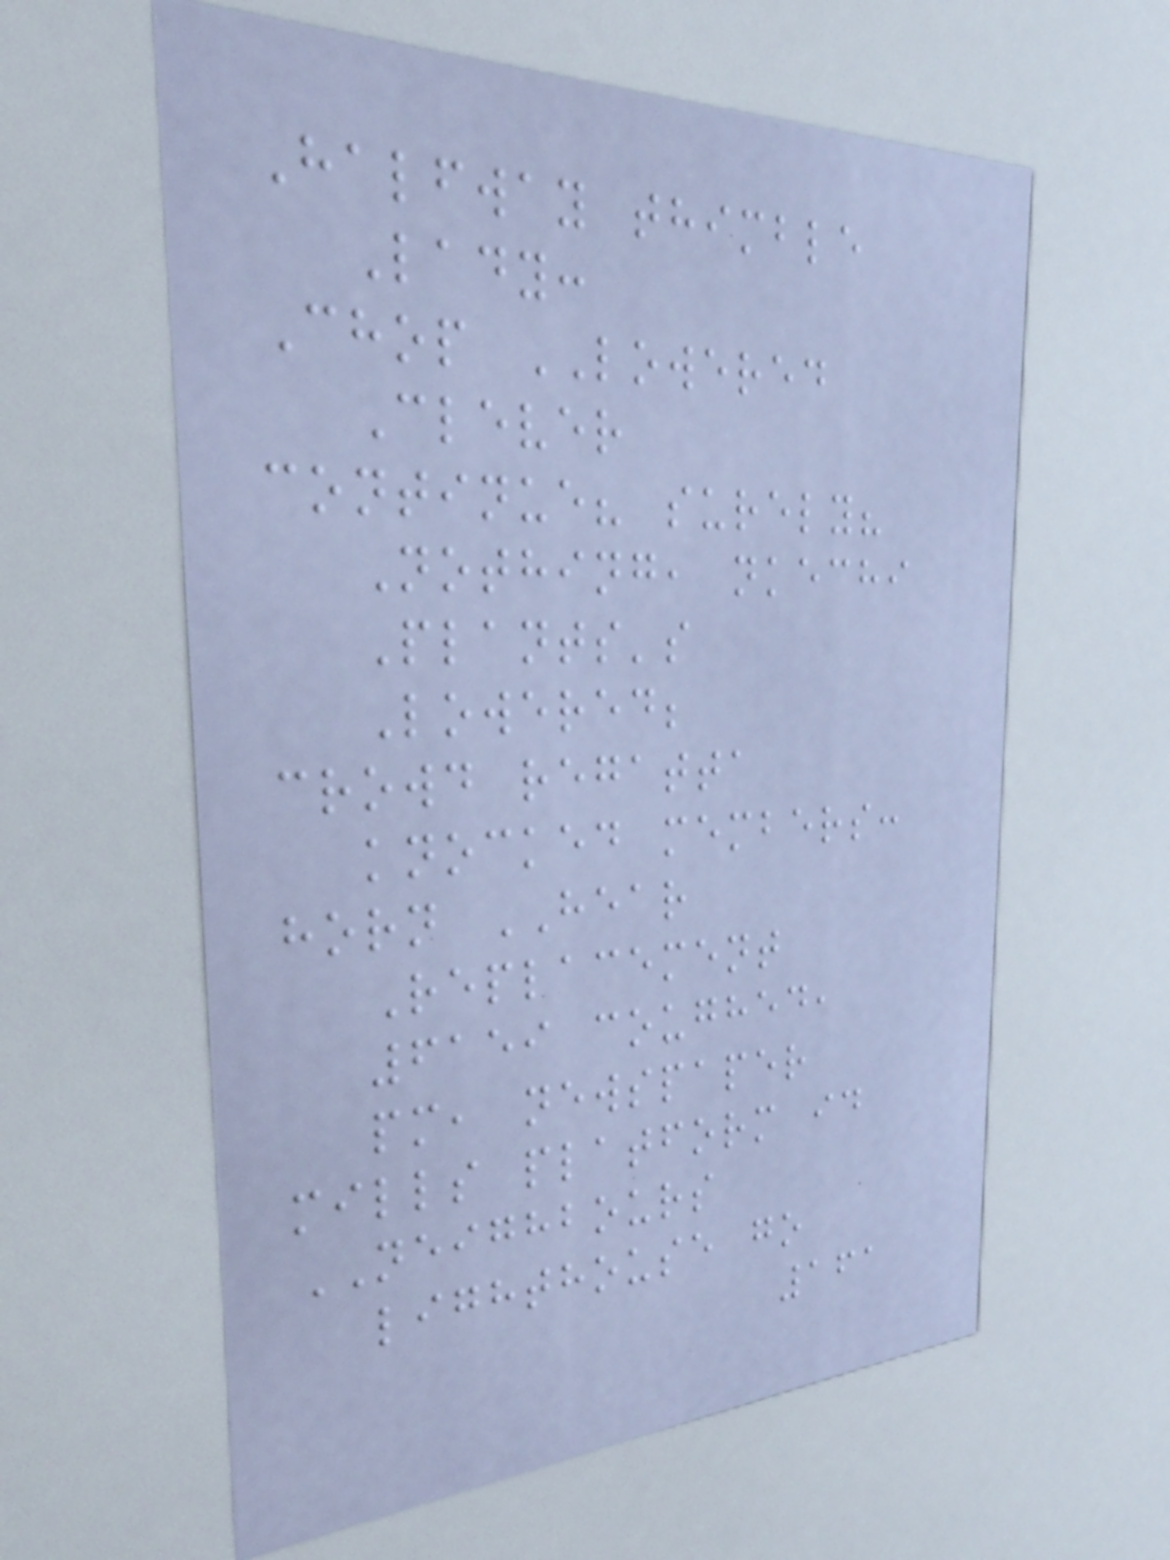Halfway thimble
Lady:
Chop LOWERED
Clever
continue? surely?
Nothing, nkechi
Plants's
Lowered;
crowd regatta
knocked members:
horn HEAR
Replacement
6159 coughed,
pm, newspaper
mills platform id
NEIGHBOURS
lighthouse go
161
